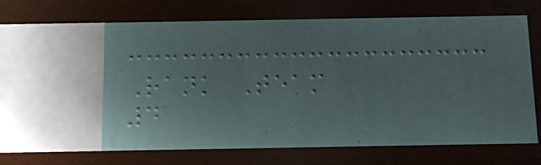Rank Team
4
